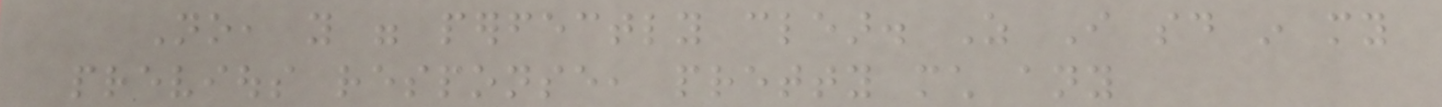No, you were perfectly clear. As I said in my
previous response, pretty much any
